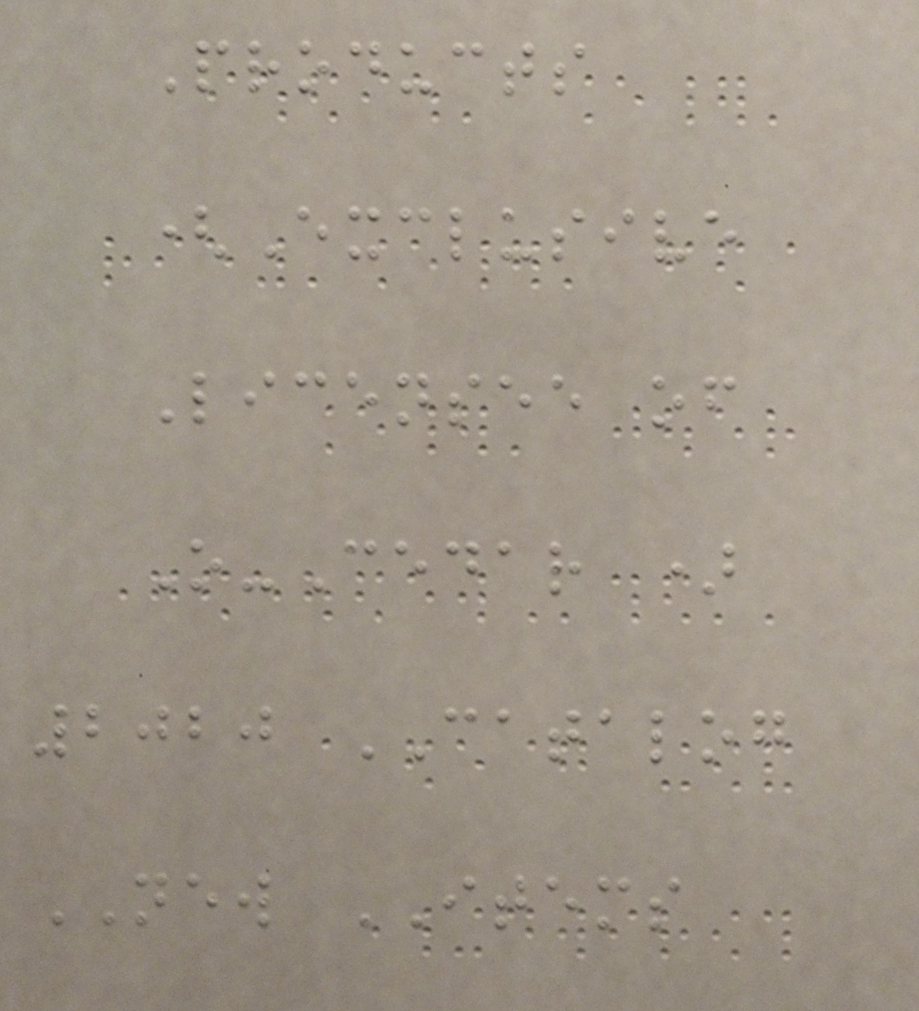Products
(Exclusive
Licensee of
O-Cedar )
2020 CATALOG
NEW ITEMS
